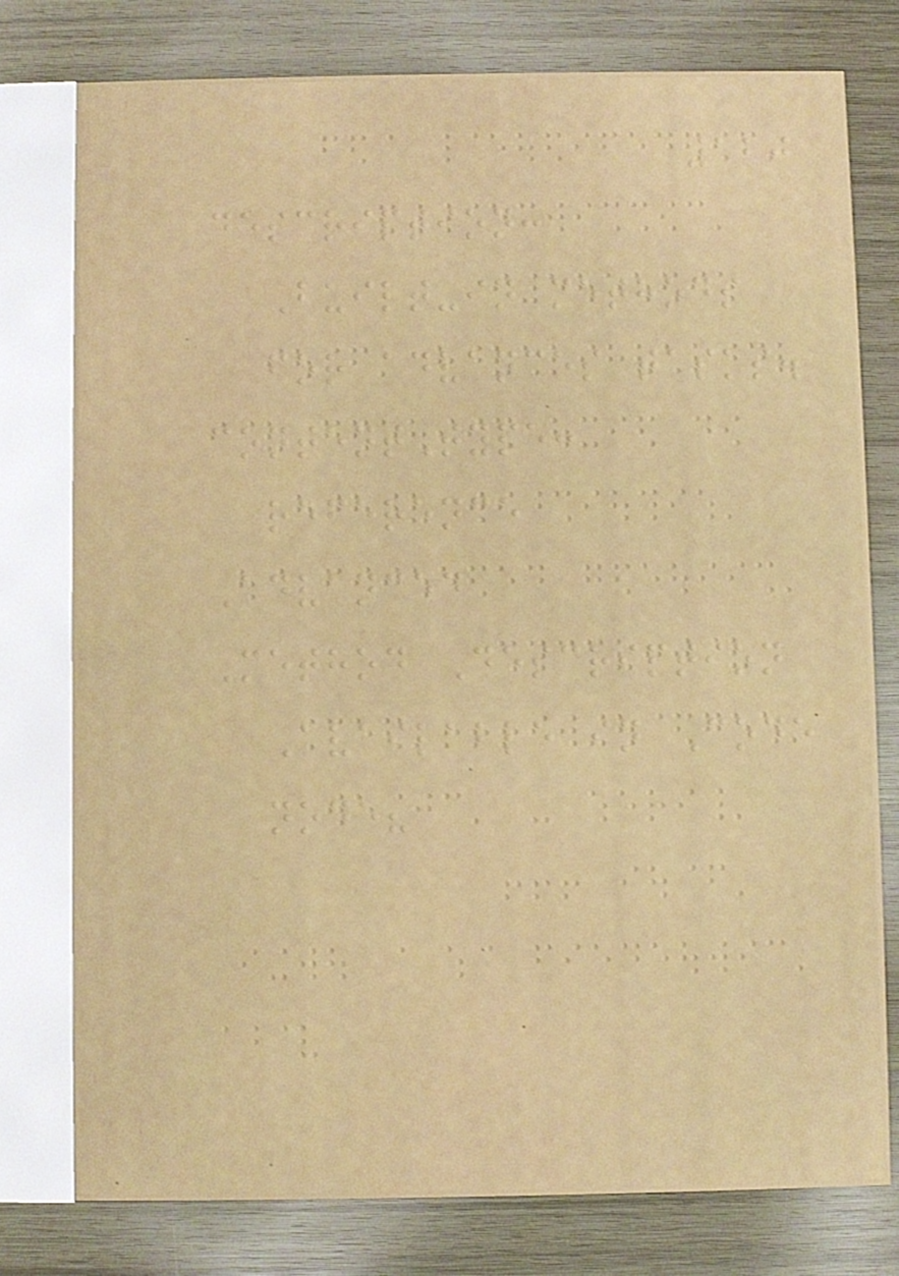120
description:
Built-in methods
for advances tasks.
contentType:
reference
Advanced
Method Description
Available in Code
node?
